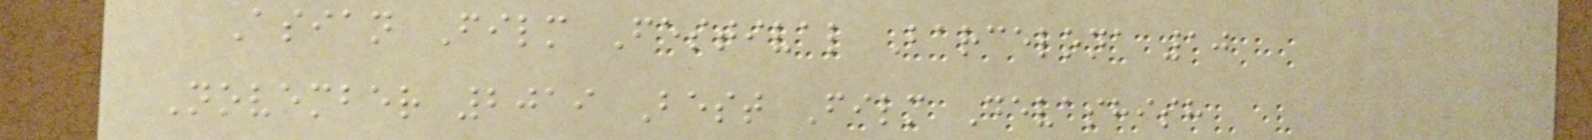Asian Film Festival Barcelona 10
November 2019 Best Film Devashish
